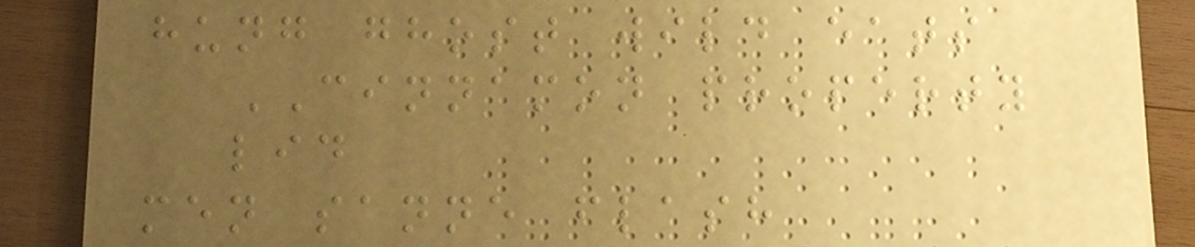hung ghost wild eats
CINNAMON property
lid
men sanne flash
